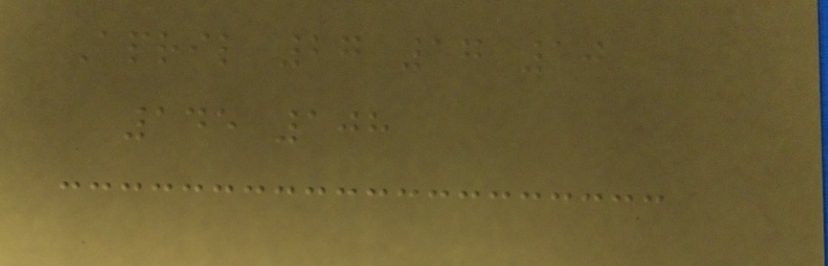April 27 17 10
145 108
